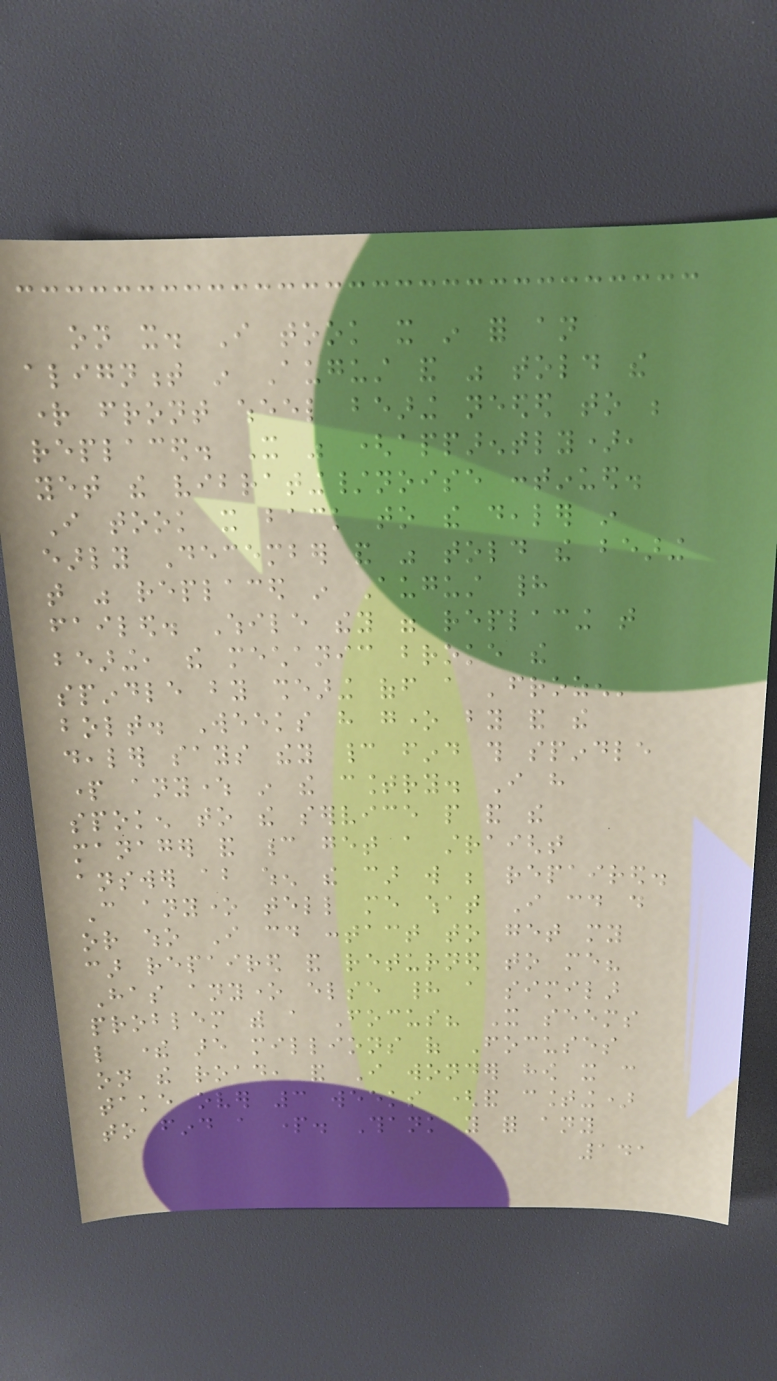on it. I took it in for an
alignment in August and was told the
right front wheel bearing needed to be
replaced. It was (apparently),
yet the vibrating/noise continued.
I took it back to the dealer in
early December and was told the bearing
that was replaced in August had
failed. While they were replacing that
bearing, the mechanic broke the
spindle by shearing off a 'frozen'
bolt. Weeks have gone by and the
dealer says they cannot find this spindle
part anywhere in the country. I have
spoken to the service people and the
manager and cannot get a straight
answer about when the car will be repaired.
Can anyone tell me what I could do
or who I could contact to get my
car repaired and returned to me?
Has anyone else had a similar
problem with a Focus? It seems
like there are millions of Focuses
on the road, and I wonder how it can
take over 3 weeks (and counting)
to find a part. Thank you for any
141
